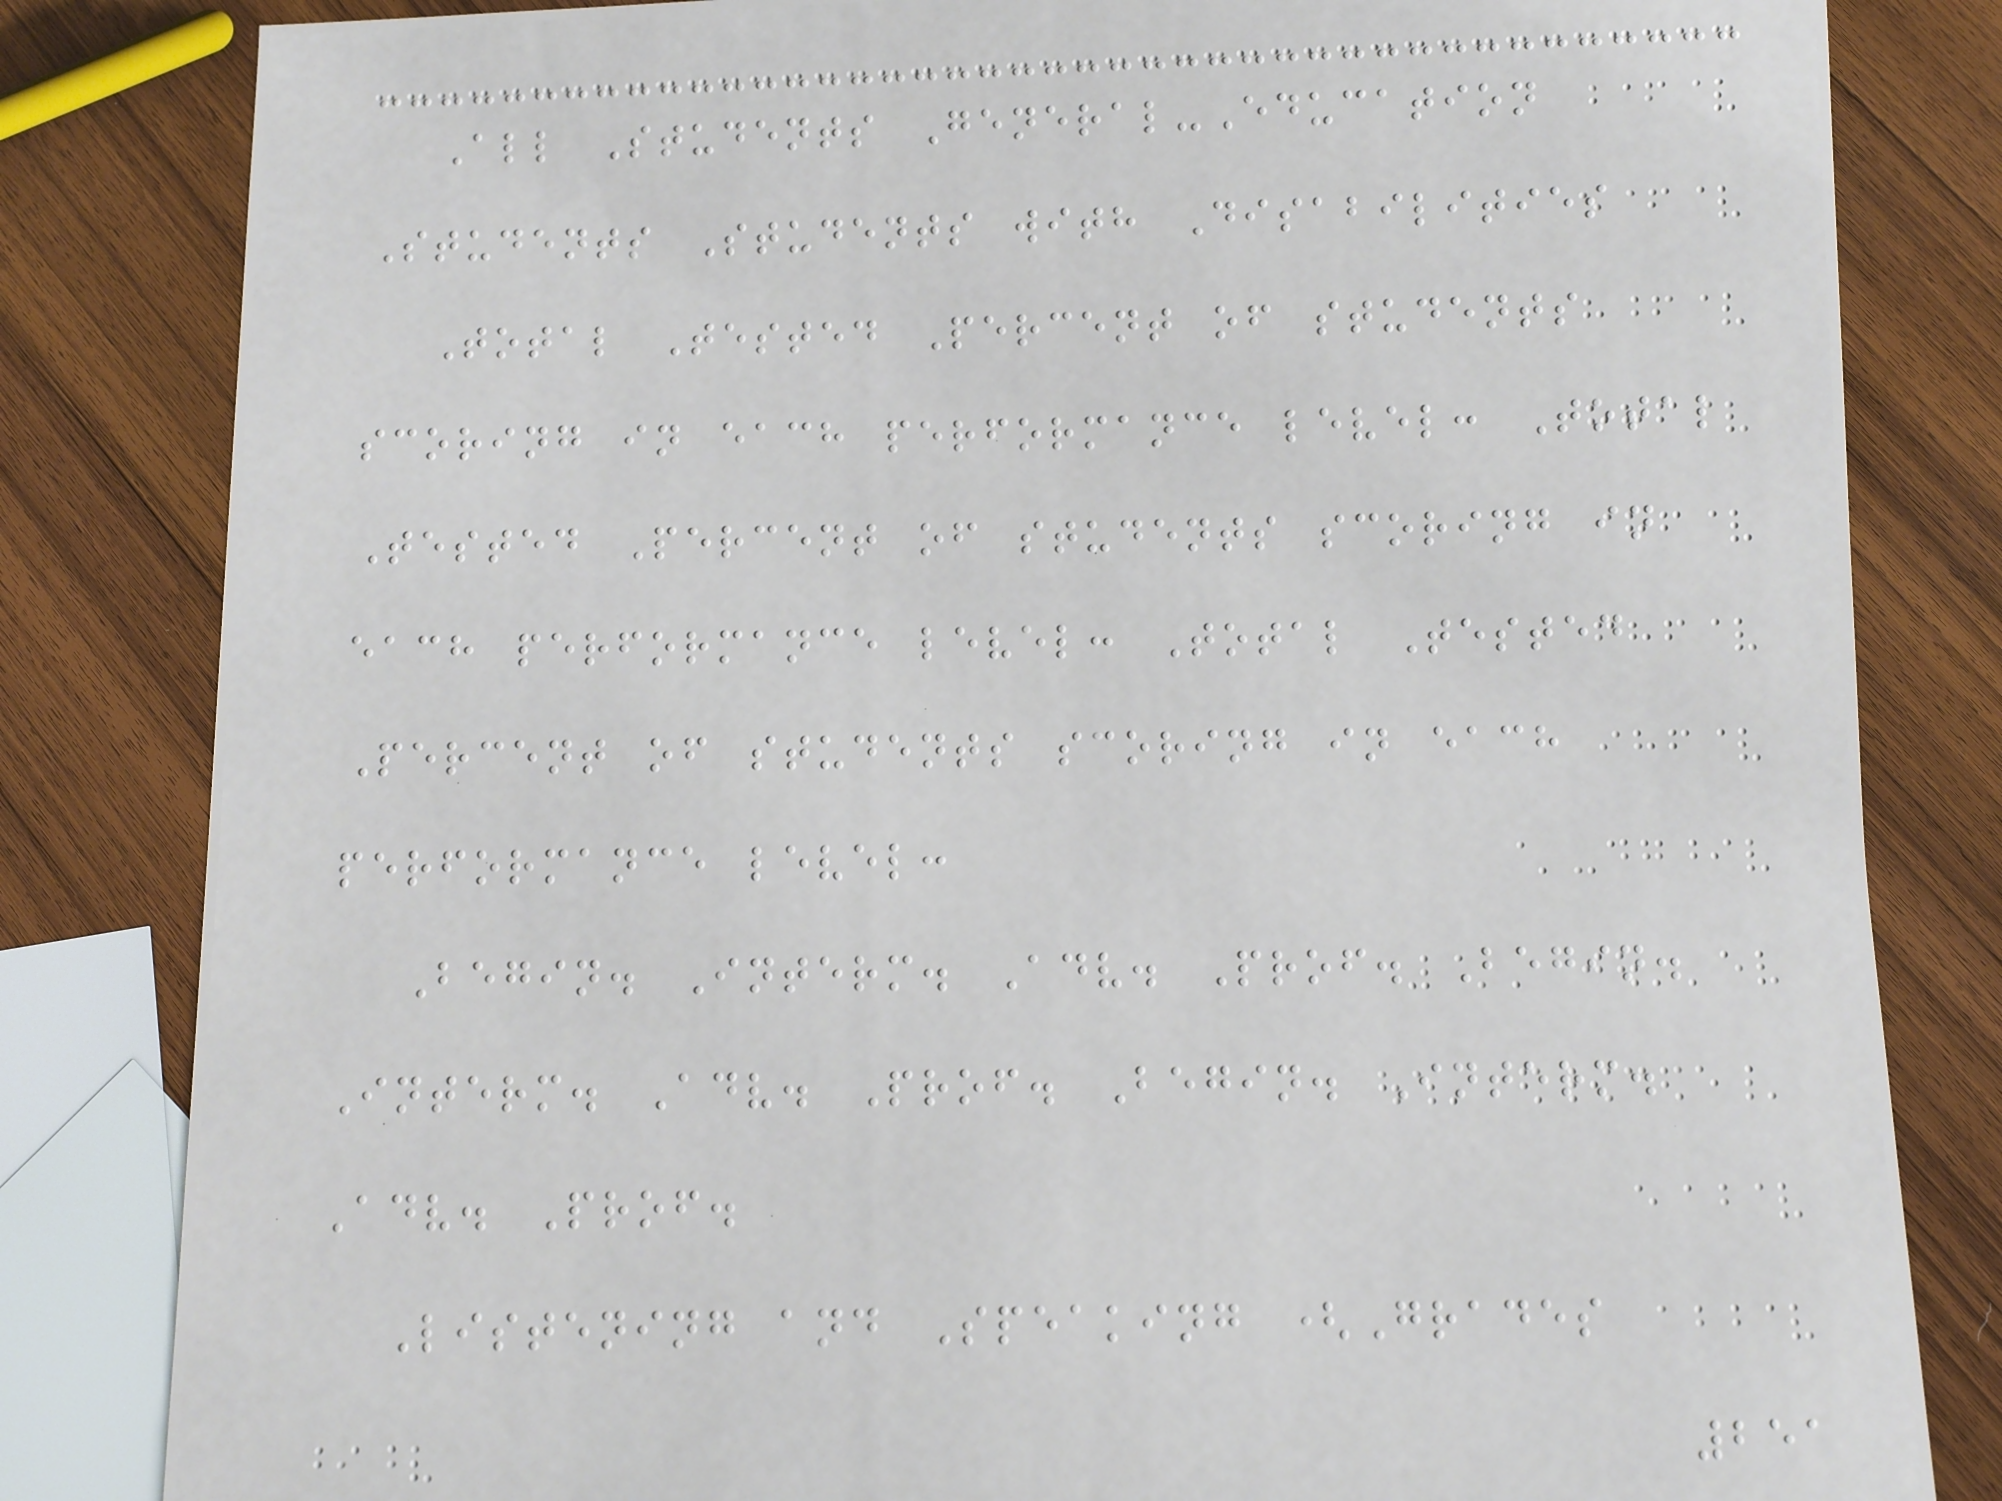All Students General-Education
Students Students with Disabilities
Total Tested Percent of students
scoring in each performance level: Total
Tested Percent of students scoring in
each performance level: Total Tested
Percent of students scoring in each
performance level:
Begin. Interm. Adv. Prof. Begin.
Interm. Adv. Prof. Begin. Interm.
Adv. Prof.
Listening and Speaking (Grades
251
